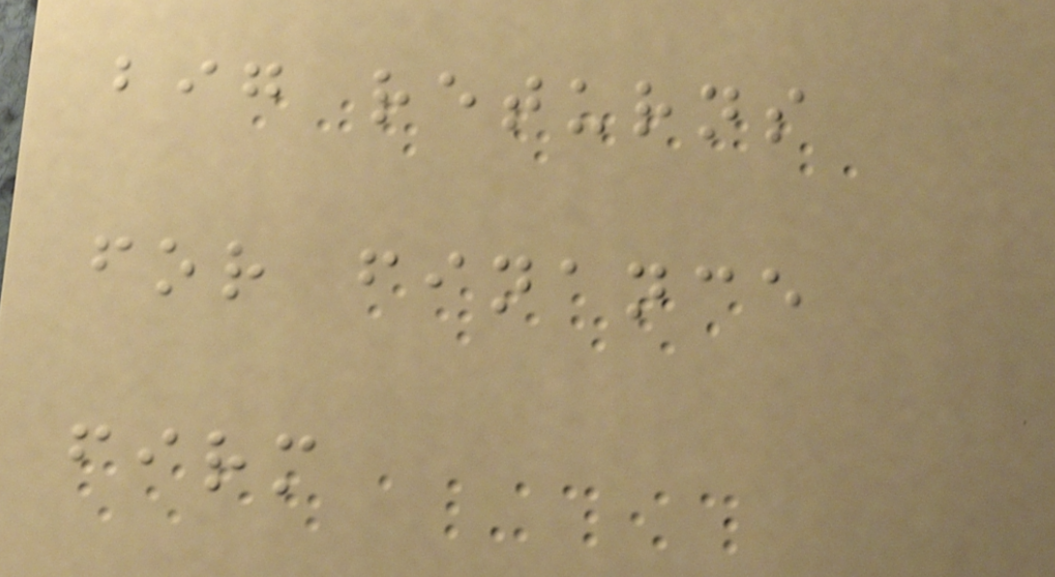big returns
for finance
firm
